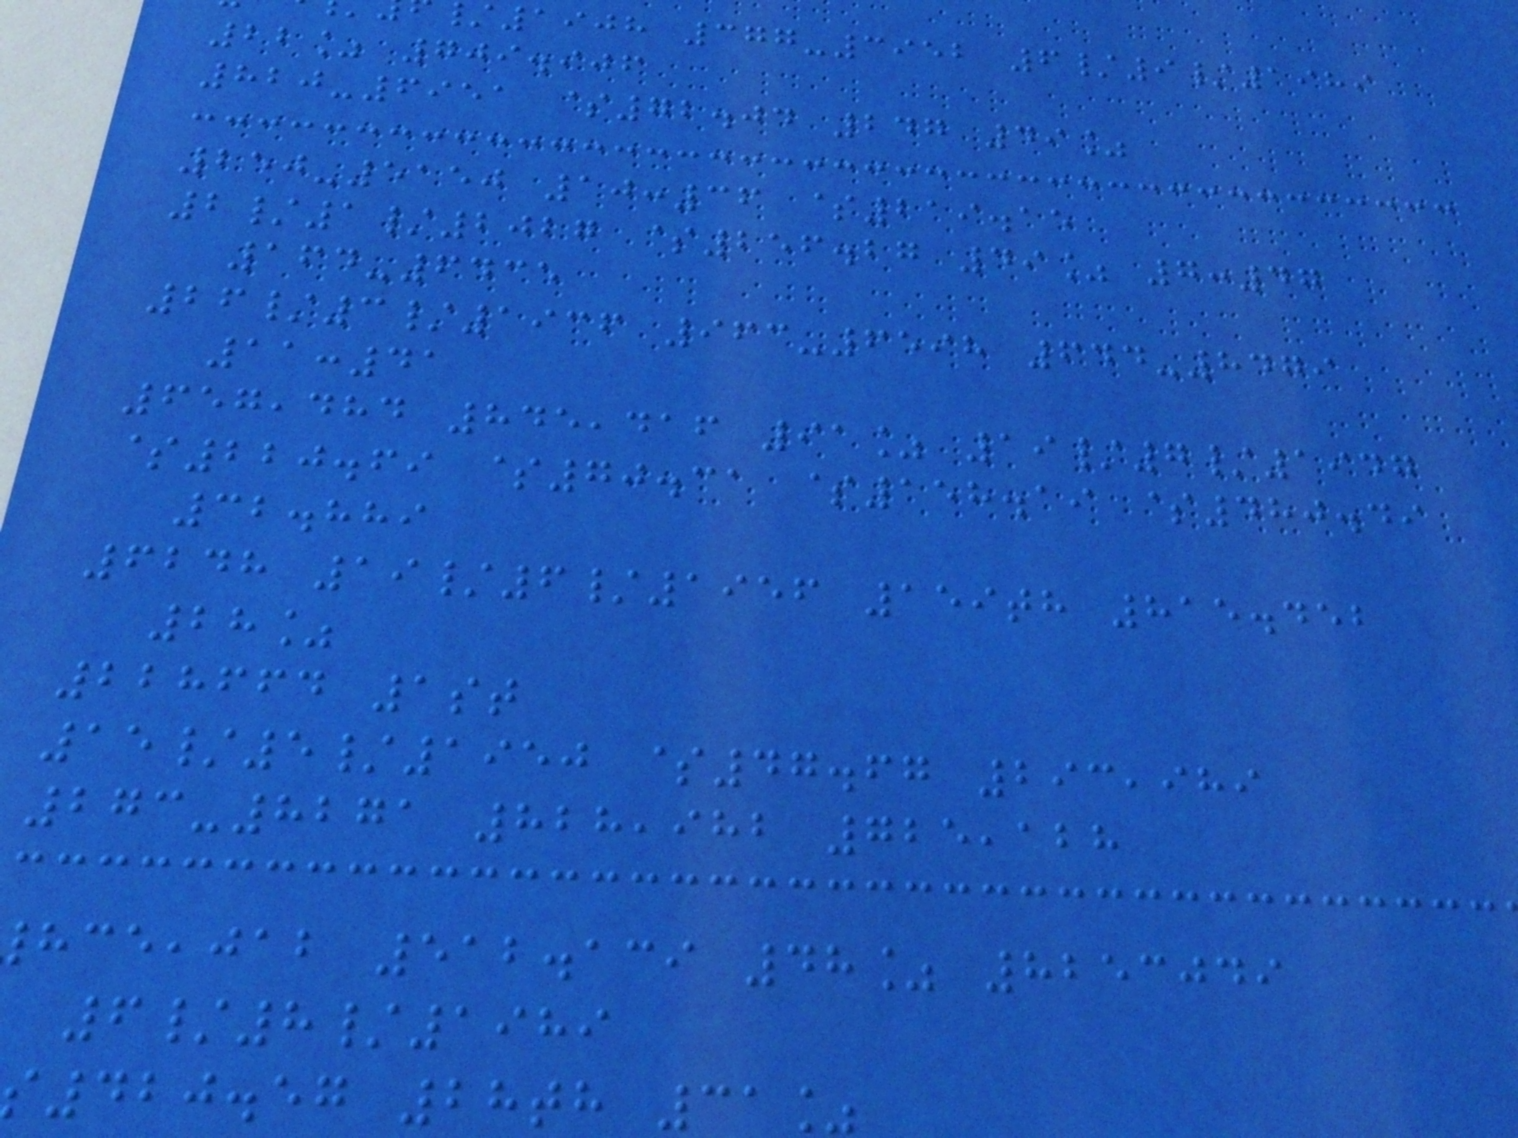1908 377-3952 6/9/1989
22% 709.906
820-6951 $72.04 247 49%
250-5150 10:36 $219.15
2/1/2027 $256.27 49% 7:47
164-6435
26/3/1936 963-6598 644-8479
11:41
657,484 845,416 91% 19/7/1947
$220.69 $70.31 $158.19 $480.49
32.889
6248 19/6/1956 159th 815.452
28%
228664 1st
15/5/1950 $47.67 293,989
273-8271 828,982 725,128
,jab 512.139 48% 8253049
6/8/1989
420.57 28th 31%
